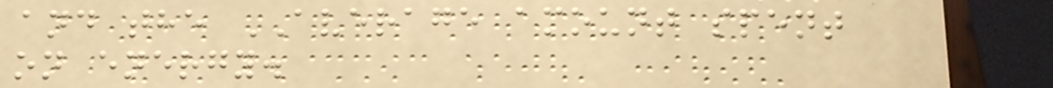and the AVERAGE amount spent
on energy.
